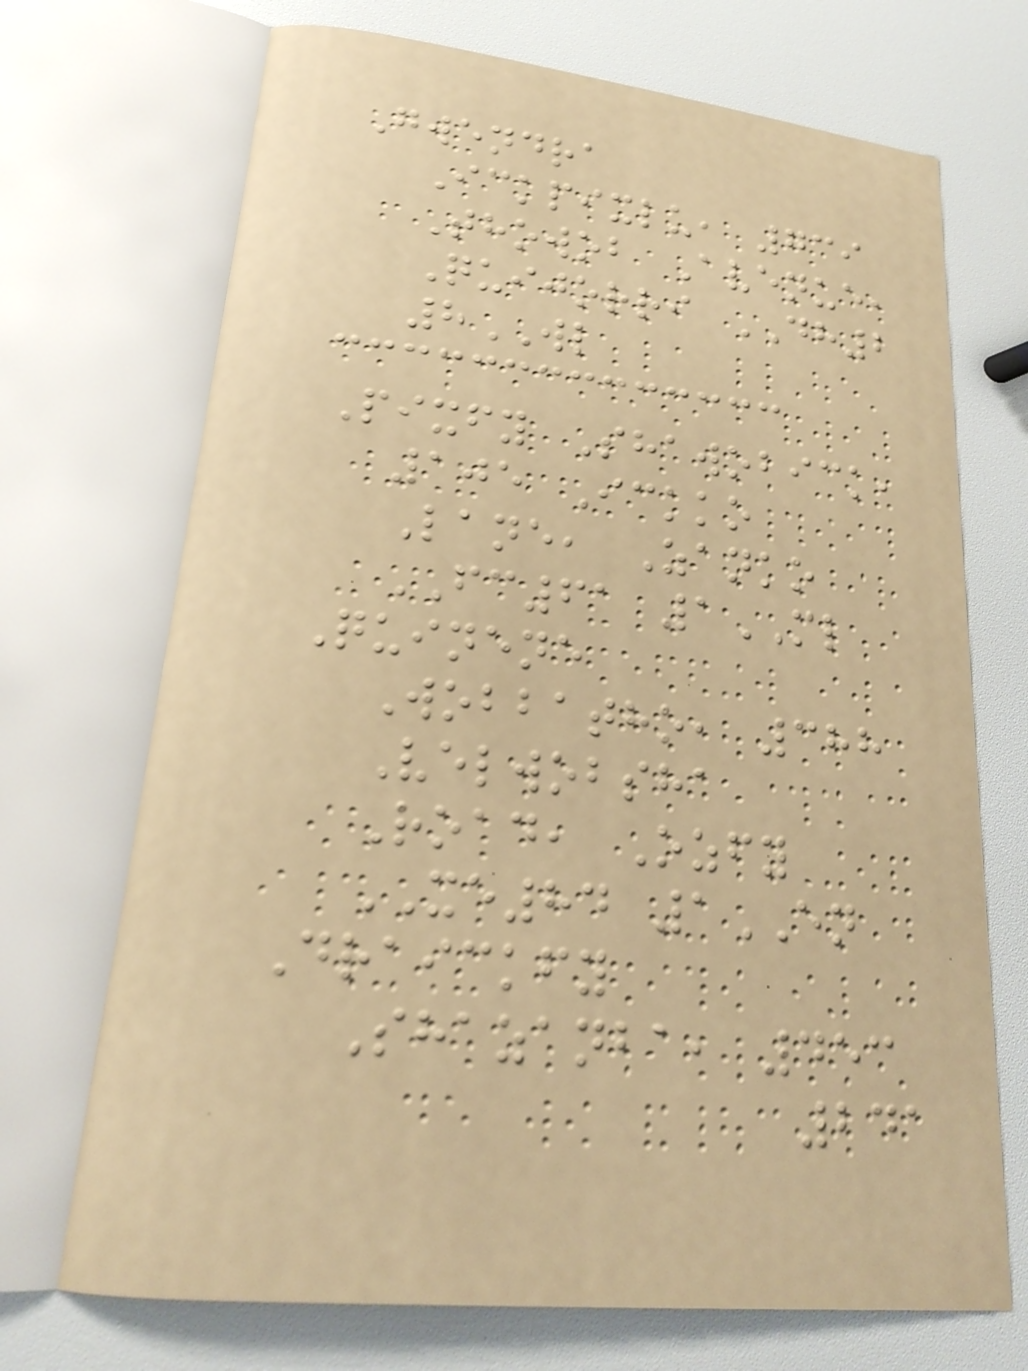Gwendra
Ickpixlu, 739
Thowob Avenue,
Quijorri DH2
8WL
Pixfy Shawobick,
105 Ickko
Lane, Zanko
FC61 1ML
Quinene
Wobbatho, 388
Velwobsha
Road, Ozfy
XE84 1EN
Draickfy
Shazanba, 453
241
